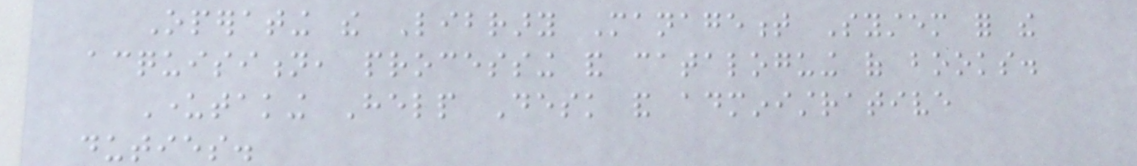Operating the Library Management System for the
acquisition, processing and cataloguing of books.
Undertaking Help Desk and administrative
duties.
